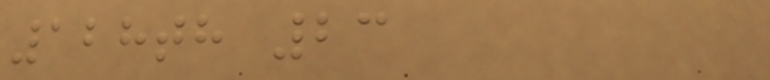128th 23
